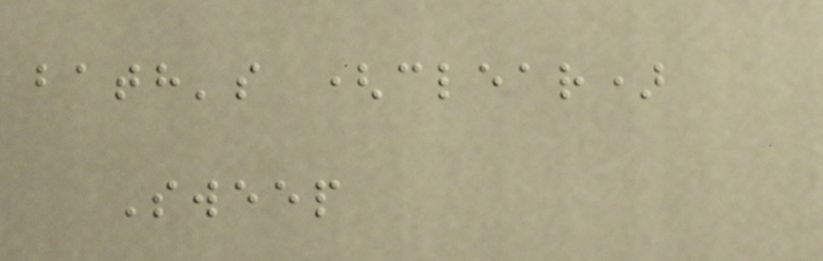bath's (clear)
Sweep
